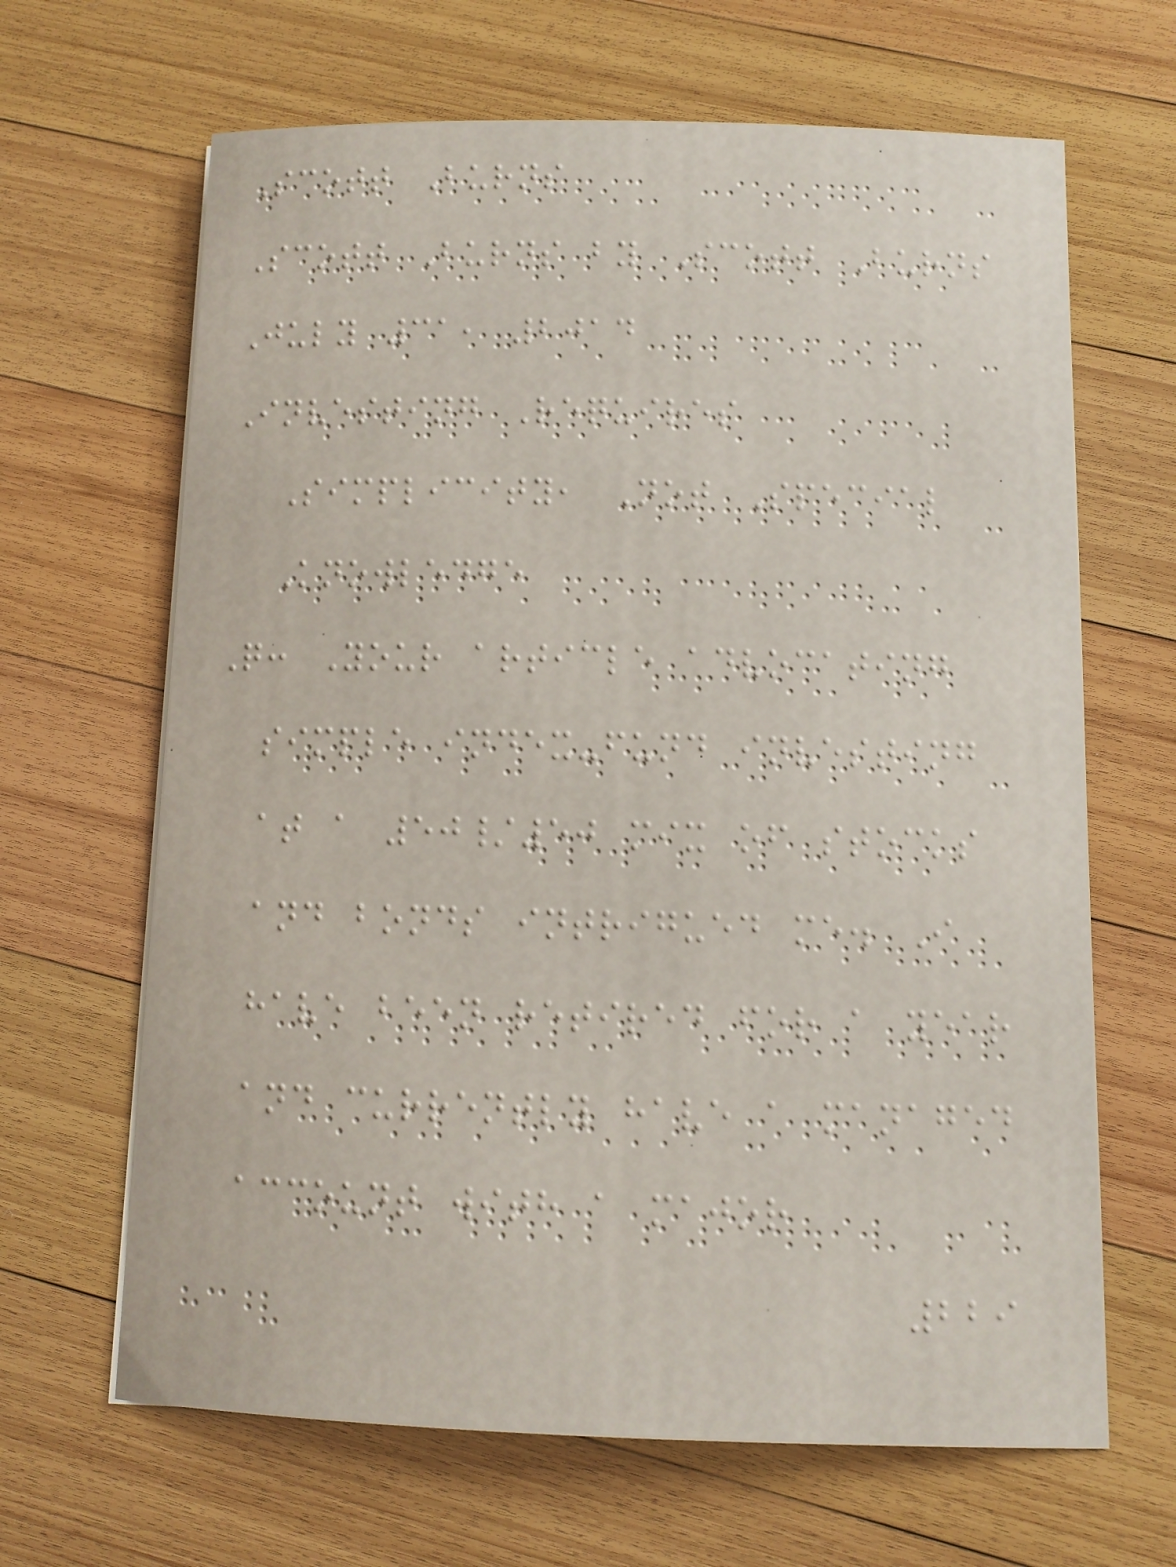Scott Burns
Scott Burns by Scott Burns
July 31, 2014
Investing Requires
Simplicity, Not Special
Knowledge
Q: Your article advocating
simple index-fund investing
at a 50/50 mix of stocks
and bonds intrigued me. I
have been retired for a year
and currently have a managed
account with a major
229
